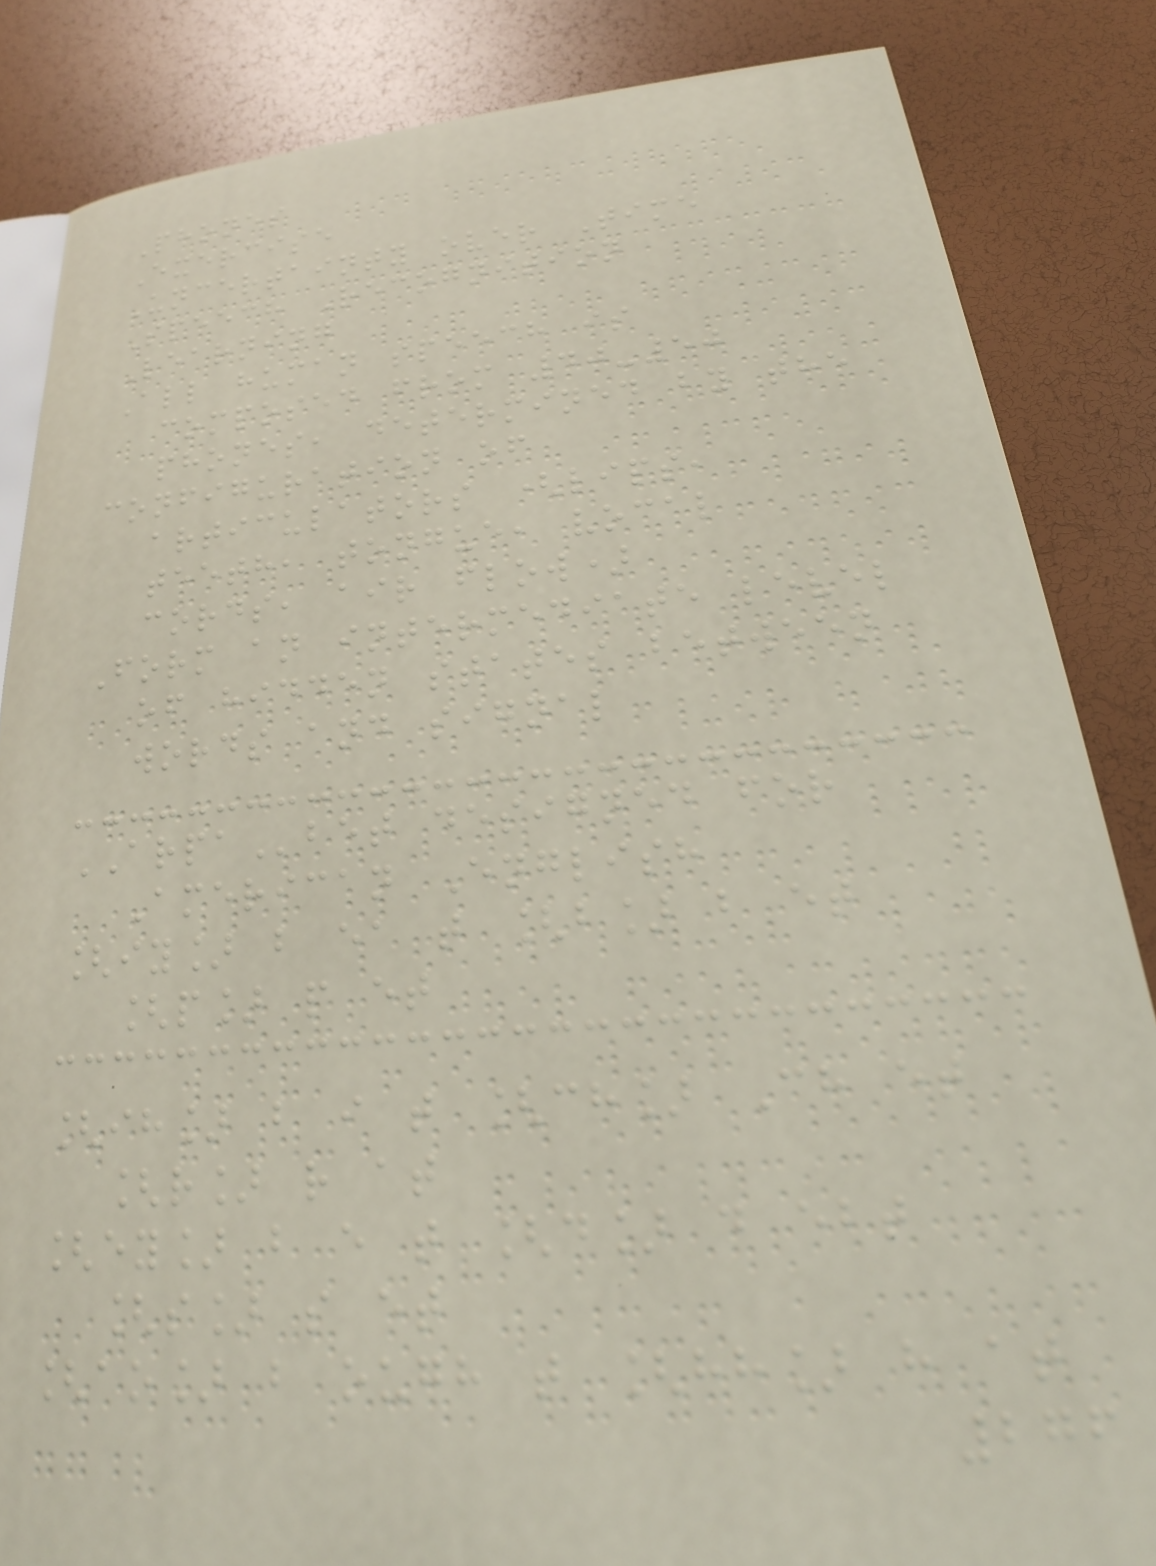Phones
Exercise
Uncertainty over Time
Speech Recognition
Learning
All human speech is
composed from 40-50
phones, determined by the
configuration of
articulators (lips,
teeth, tongue, vocal
cords, air flow)
Form an intermediate level
of hidden states between
words and signal
ARPAbet designed for
American English
[iy] b ea t [b] b et
[p] p et
[ih] b i t [ch] Ch et
[r] r at
[ey] b e t [d] d ebt
[s] s et
[ao] b ough t [hh] h at
276
